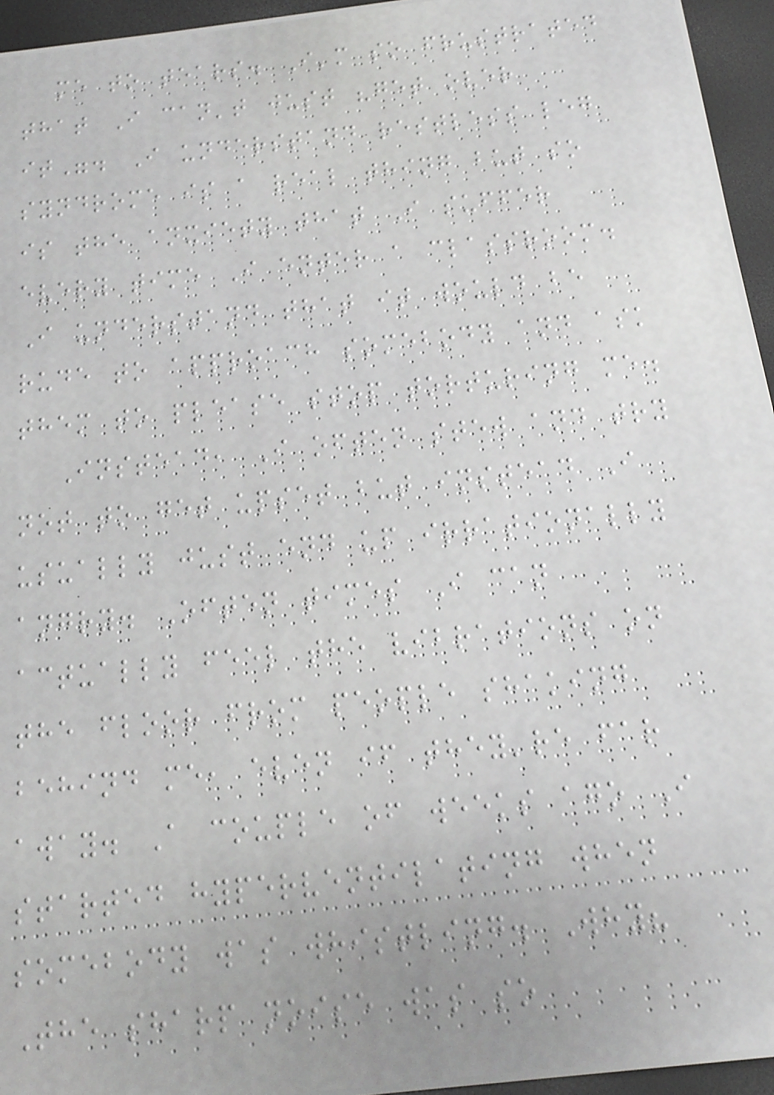me to tears. I'm so frustrated
that I can't just "get over
it". I understand restless leg
syndrome is a real thing but so
is the anxiety that I suffer
every time I enter a classroom.
I understand that it would be
rude to approach somebody and ask
them to please stop torturing me.
Instead, I often stew and try
not to get upset but instead I
usually just end up irrationally
angry. Often times I can
actually feel the vibrations on
the floor from people shaking
behind me, even if they're far
away. A couple of weeks ago I
started hyperventilating when
somebody was whistling. Why?
The sharp noise was so
